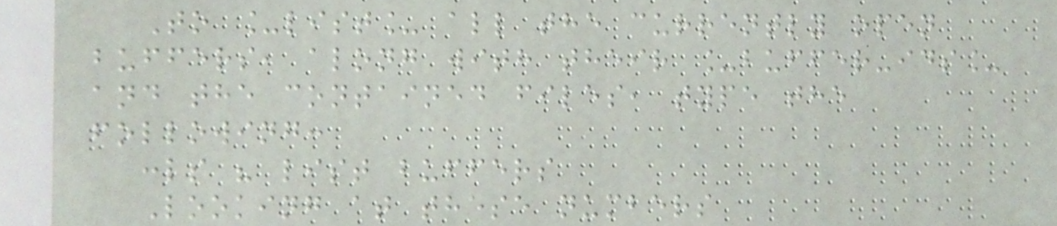To _list_ all the currently open
buffers, along with their _buffer-ids_
and the contained files, type the
following:
:ls " list buffers
Looking at these numbers
